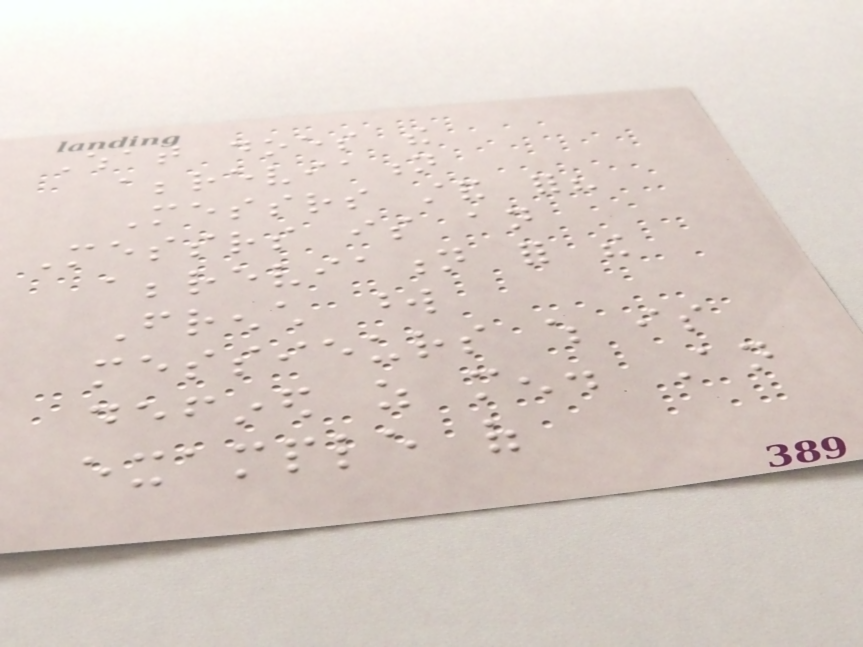What does the
abbreviation
Messrs stand for?
Messrs is an
abbreviation for the
French word
messieurs which is
defined as men. An
example of
